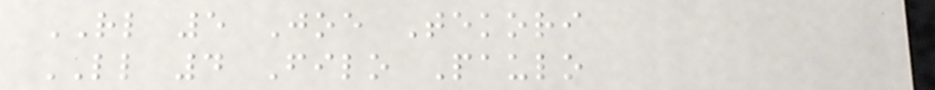RL 5 Joe Tekori
LL 4 Filo Paulo
